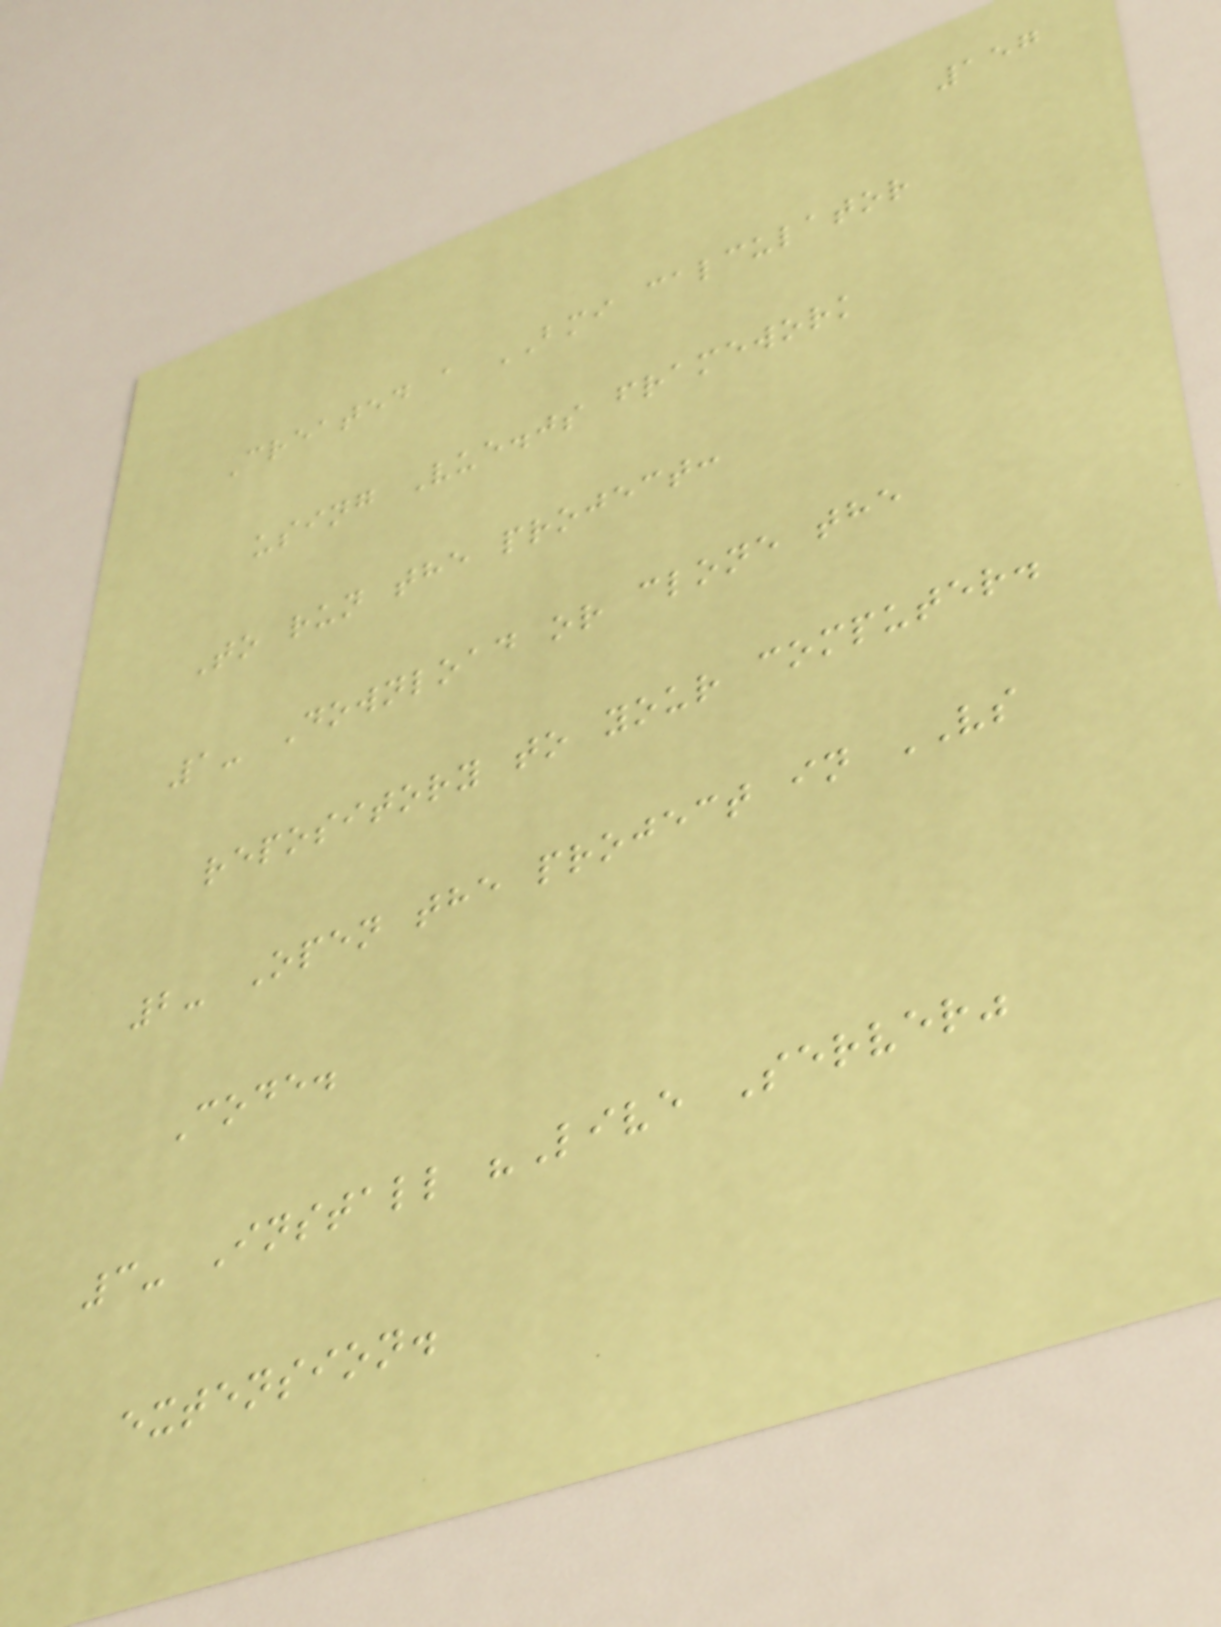157
Created a BMI calculator
using Vue.js framework
To run the project:
1- Download or clone the
repository to your computer.
2- Open the project in VS
Code.
3- Install "Live Server"
extension.
